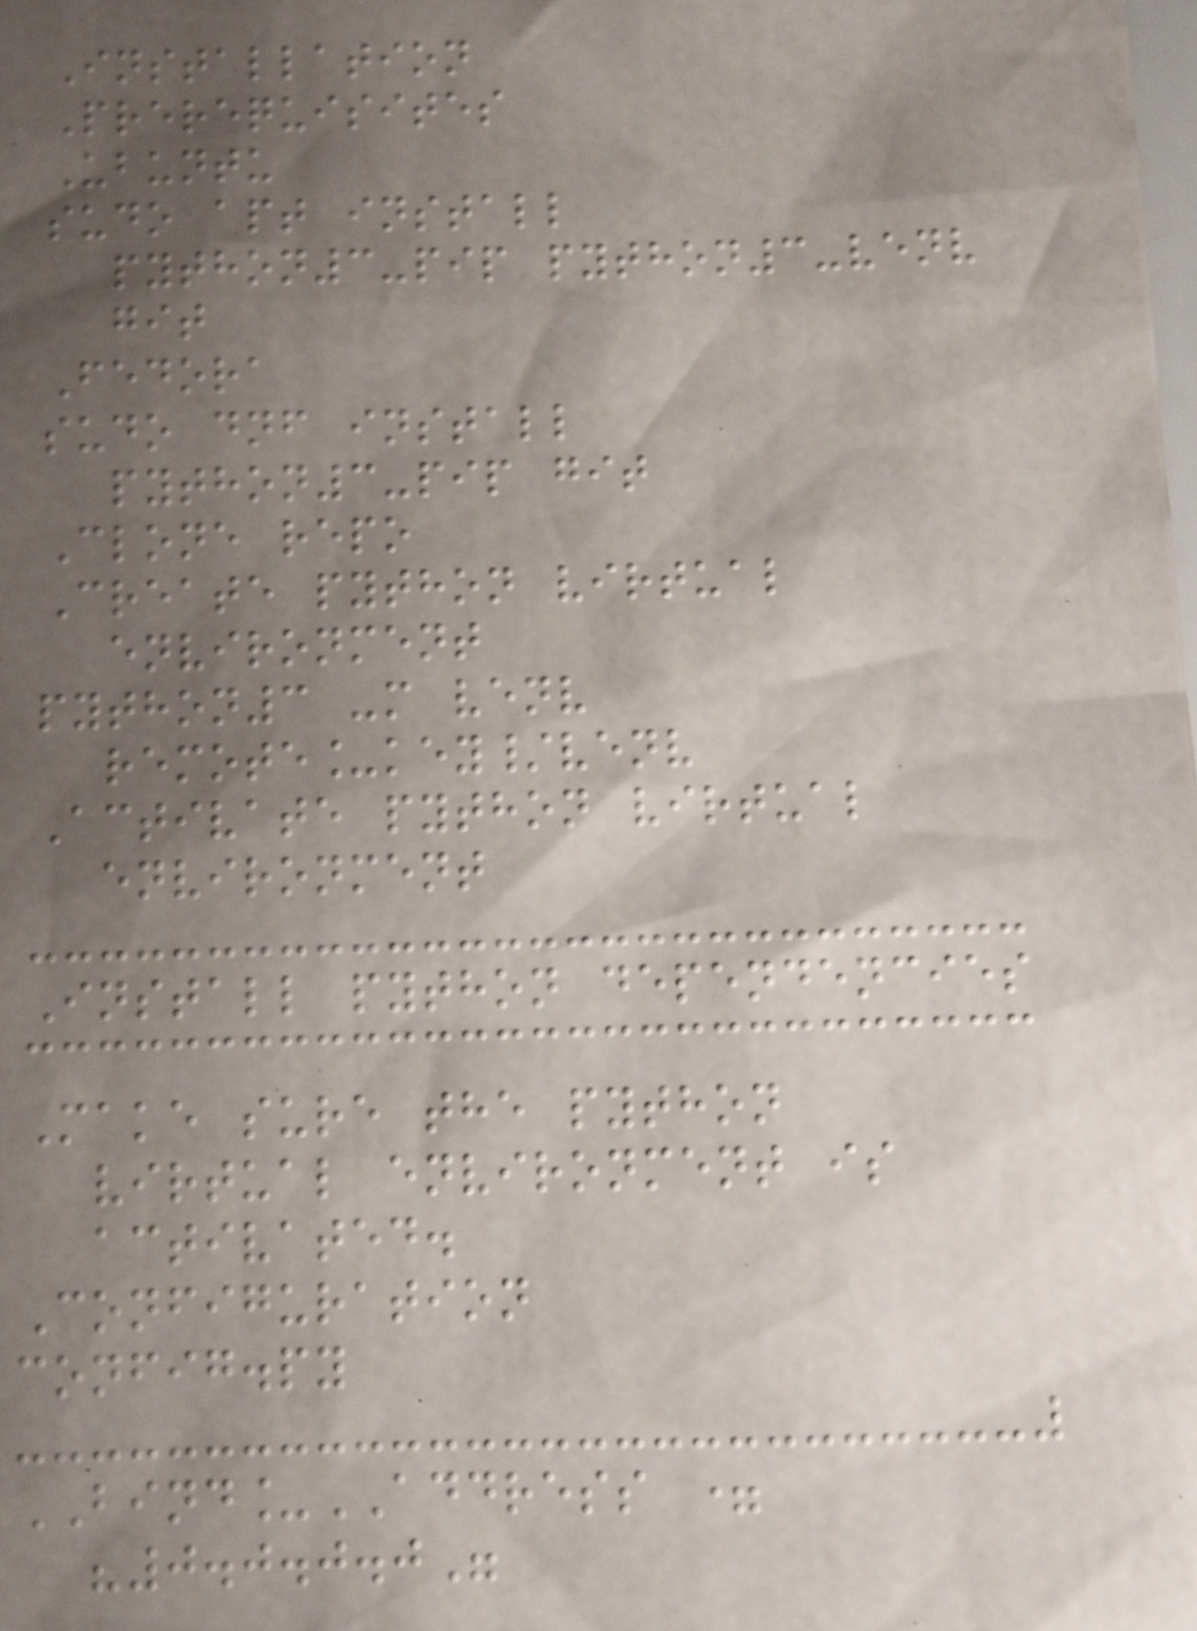Installation
Prerequisites
Ubuntu
sudo apt install
python3-pip python3-venv
git
Fedora
sudo dnf install
python3-pip git
Clone repo
Create python virtual
environment
python3 -m venv
remote_key/venv
Activate python virtual
environment
Install python dependencies
Make sure the python
virtual environment is
activated.
Configuration
config.py
BIND_ADDRESS =
"0.0.0.0"
